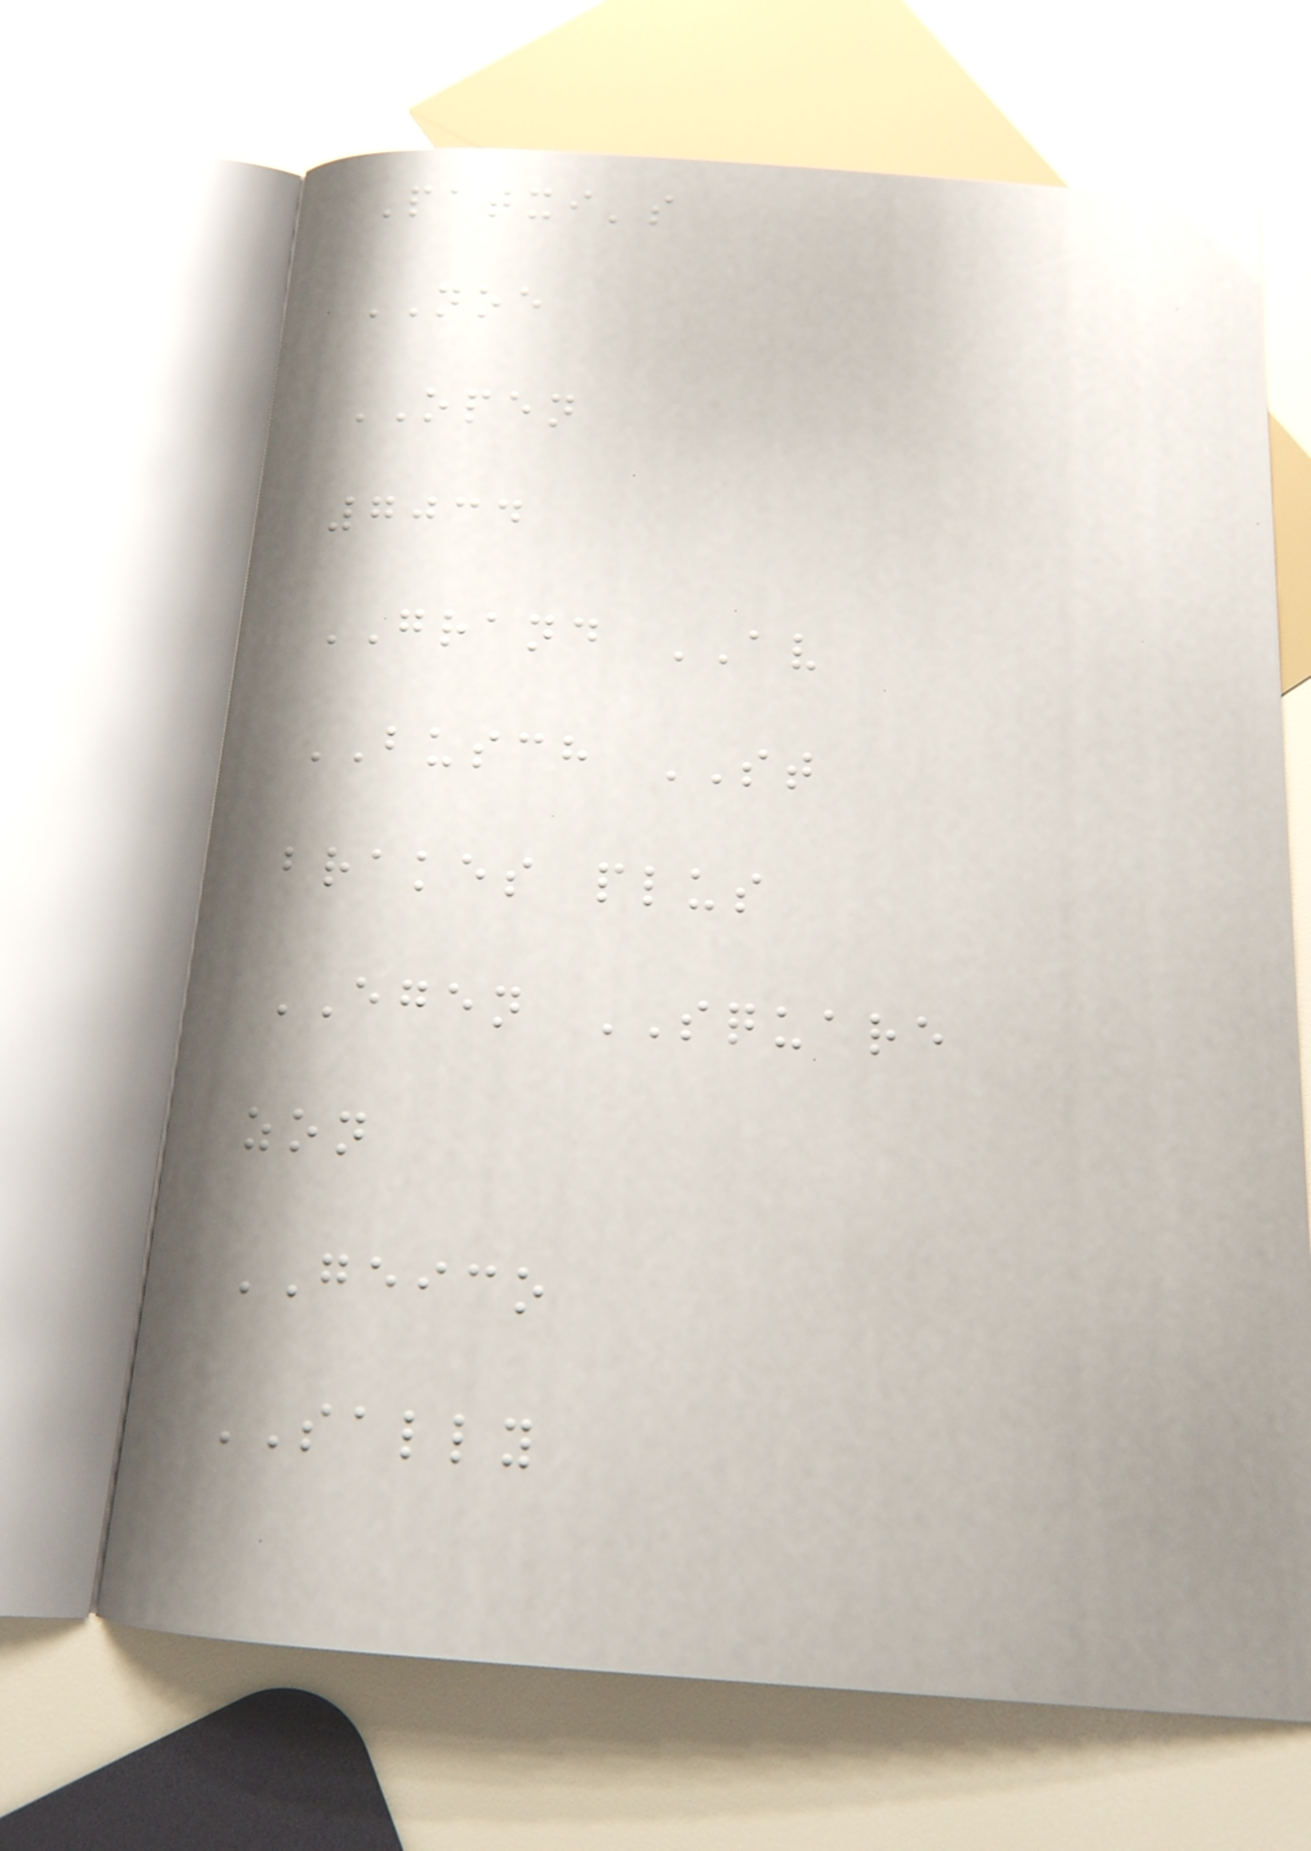Patxi's
NOE
OPEN
7034
GRAND AV
BUSCH ST
brakes plus
EGEN SQUARE
zon
GEICO
SALLY
